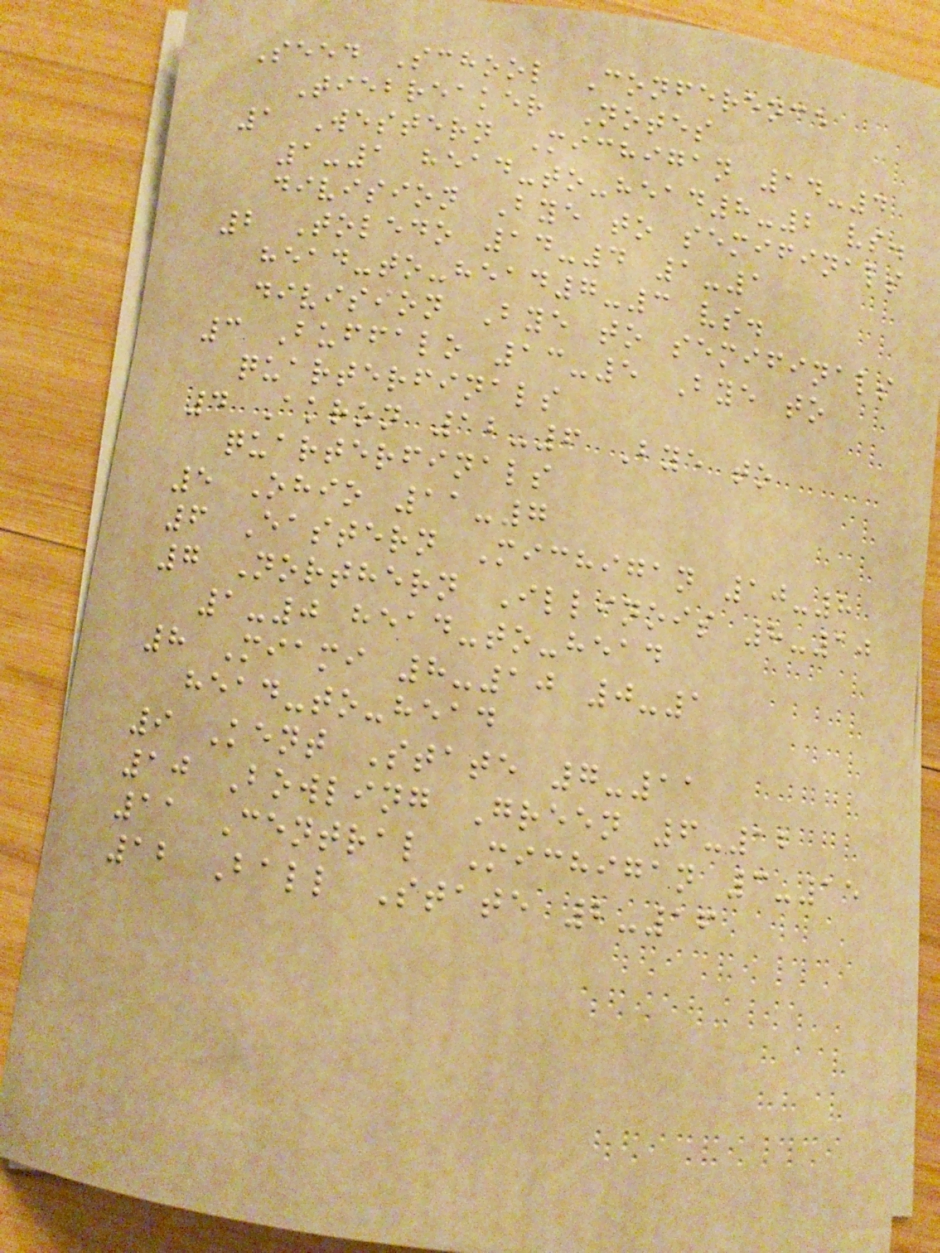Seed School Conference
Tiebreaker Notes
1 Western Michigan 14-4
1-1 head-to-head8-2 vs.
division Bye to semifinals
2 Toledo 14-4 1-1
head-to-head7-3 vs.
division Bye to semifinals
3 Buffalo 13-5 Bye to
quarterfinals
4 Akron 12-6 Bye to
quarterfinals
5 Ohio 11-7
6 Eastern Michigan 10-8
7 Northern Illinois 8-10
1-0 head-to-head
8 Miami 8-10 0-1
head-to-head
9 Kent State 7-11
10 Bowling Green 6-12
11 Central Michigan 3-15
12 Ball State 2-16
